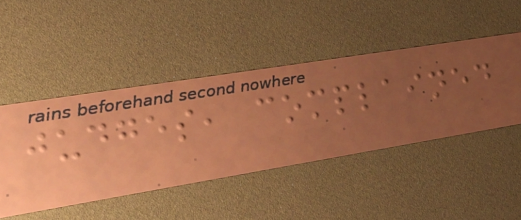judges, complained
